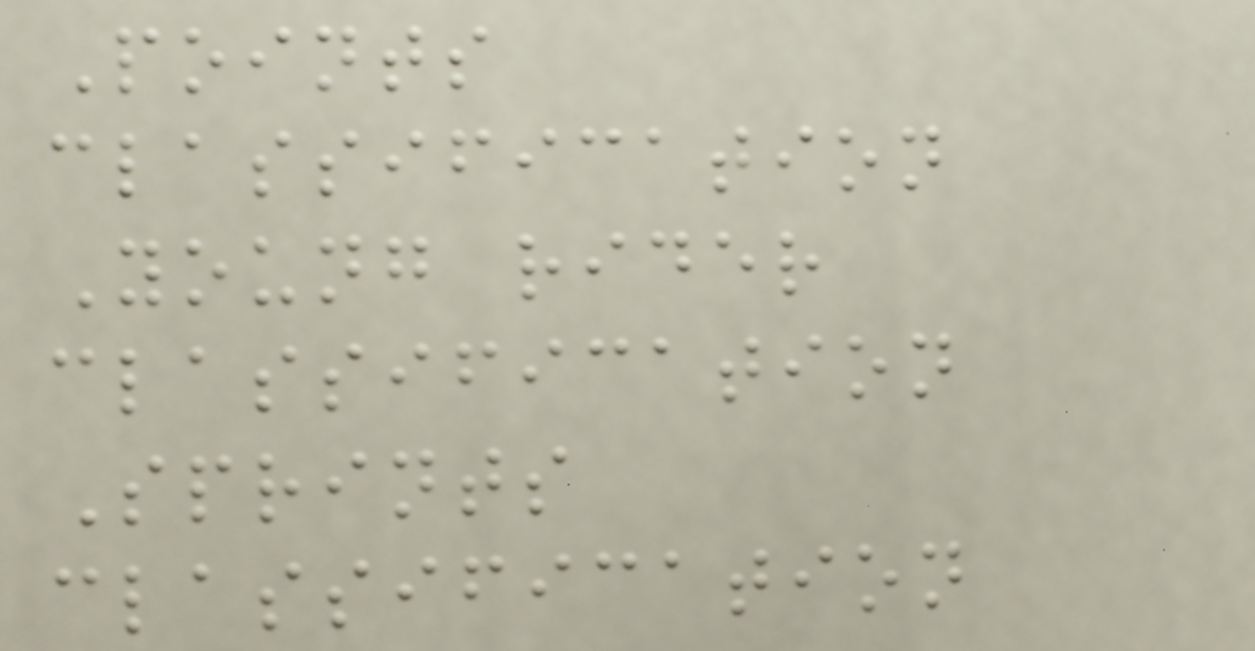Points
classification
Young rider
classification
Sprints
classification
